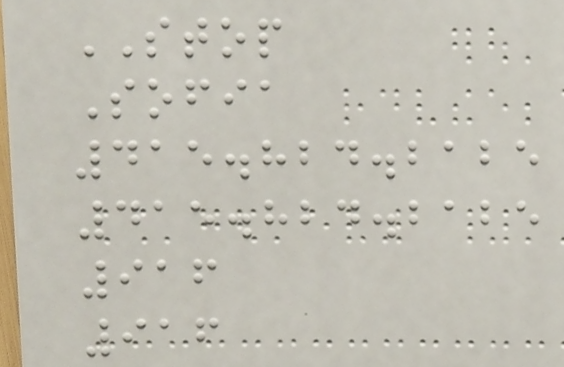STOP
Sofia
415.824.2125
415.824.2125
916
916
